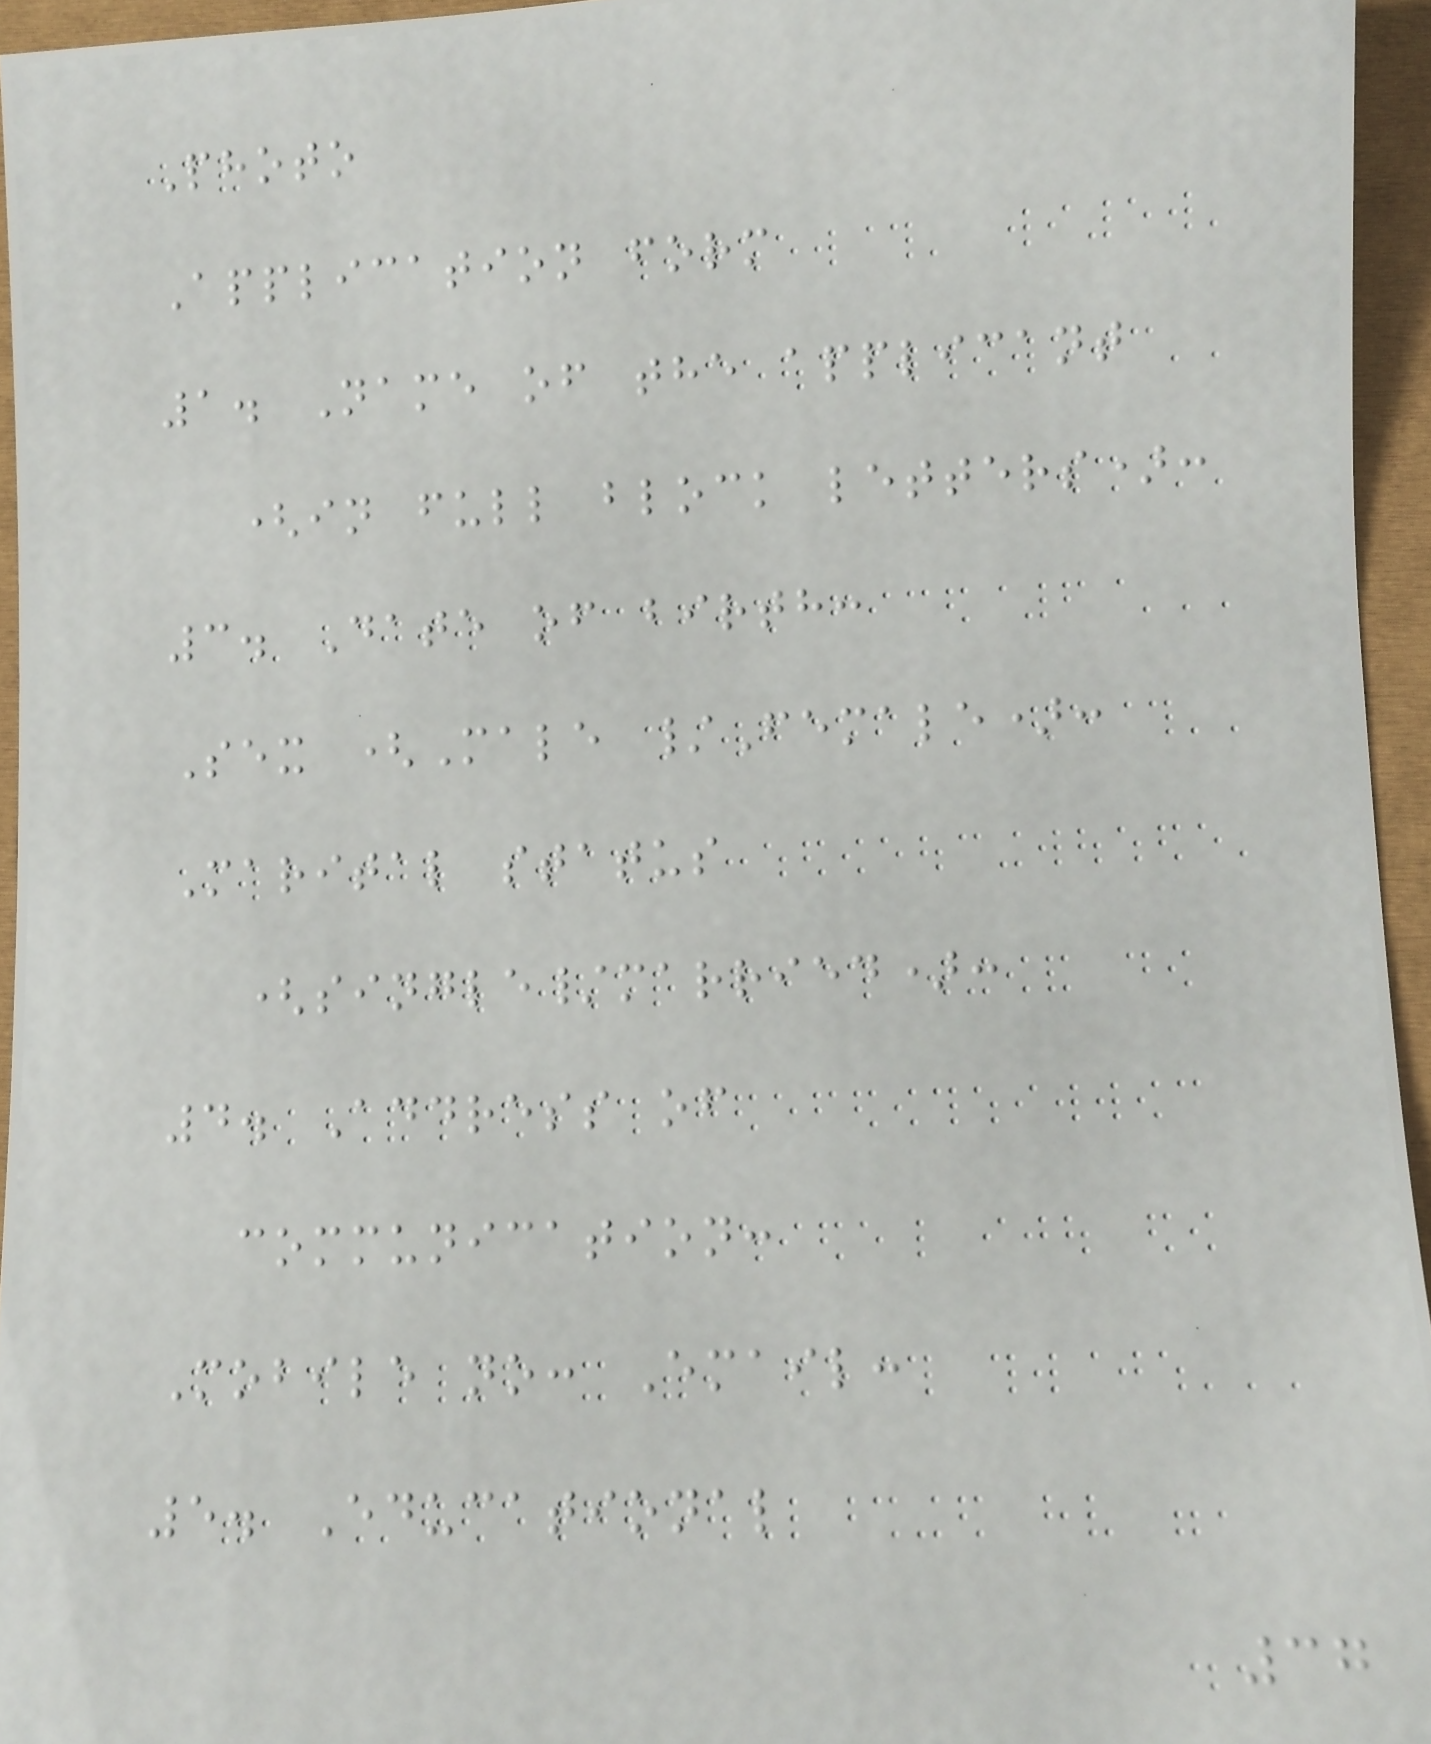Photo
Application form
1. Name of the applicant
(in full block letters):
3. Date of birth:
Sex (Male /Female):
Marital status
(single/married):
4. Address of
communication:
Mobile no: Email:
5. Educational
37
